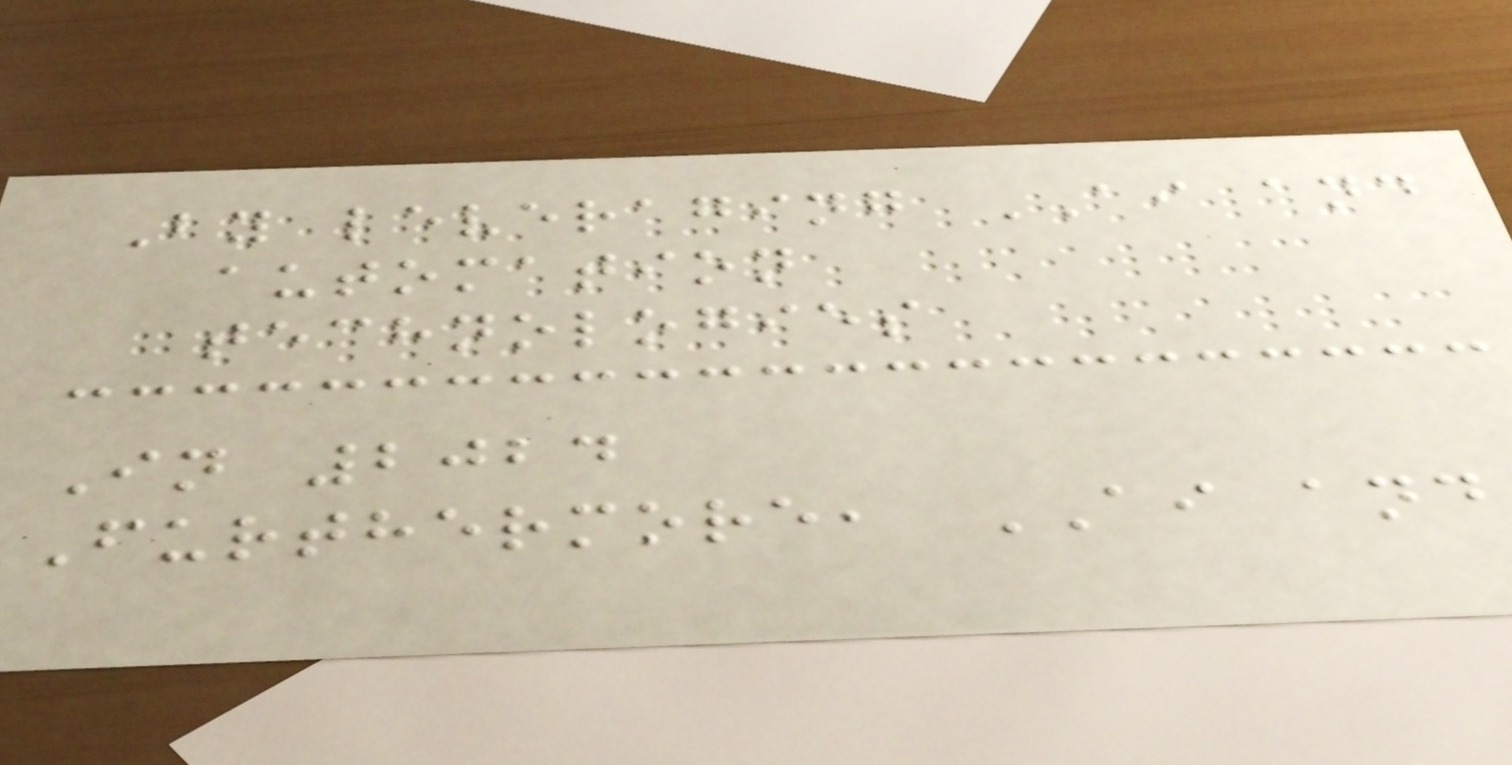By leveraging AI and
automation
technologies
In 2024
Furthermore, AI and
